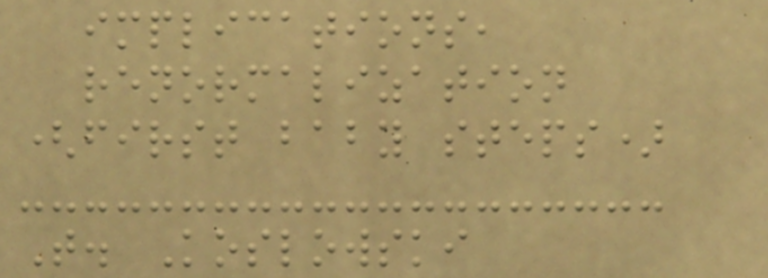implications,
renormalization
(first baby steps)
T. Koslowski
